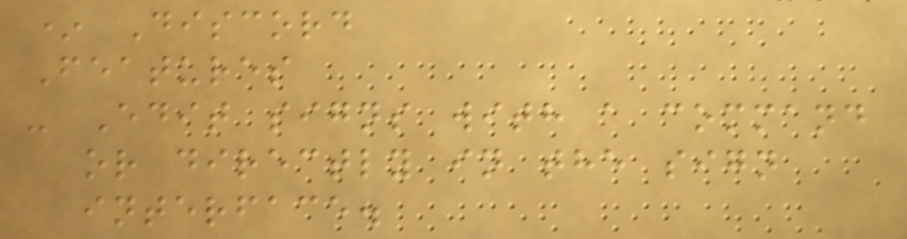* Discord
Features
- Edit signs with a command
or directly in the sign
interface.
